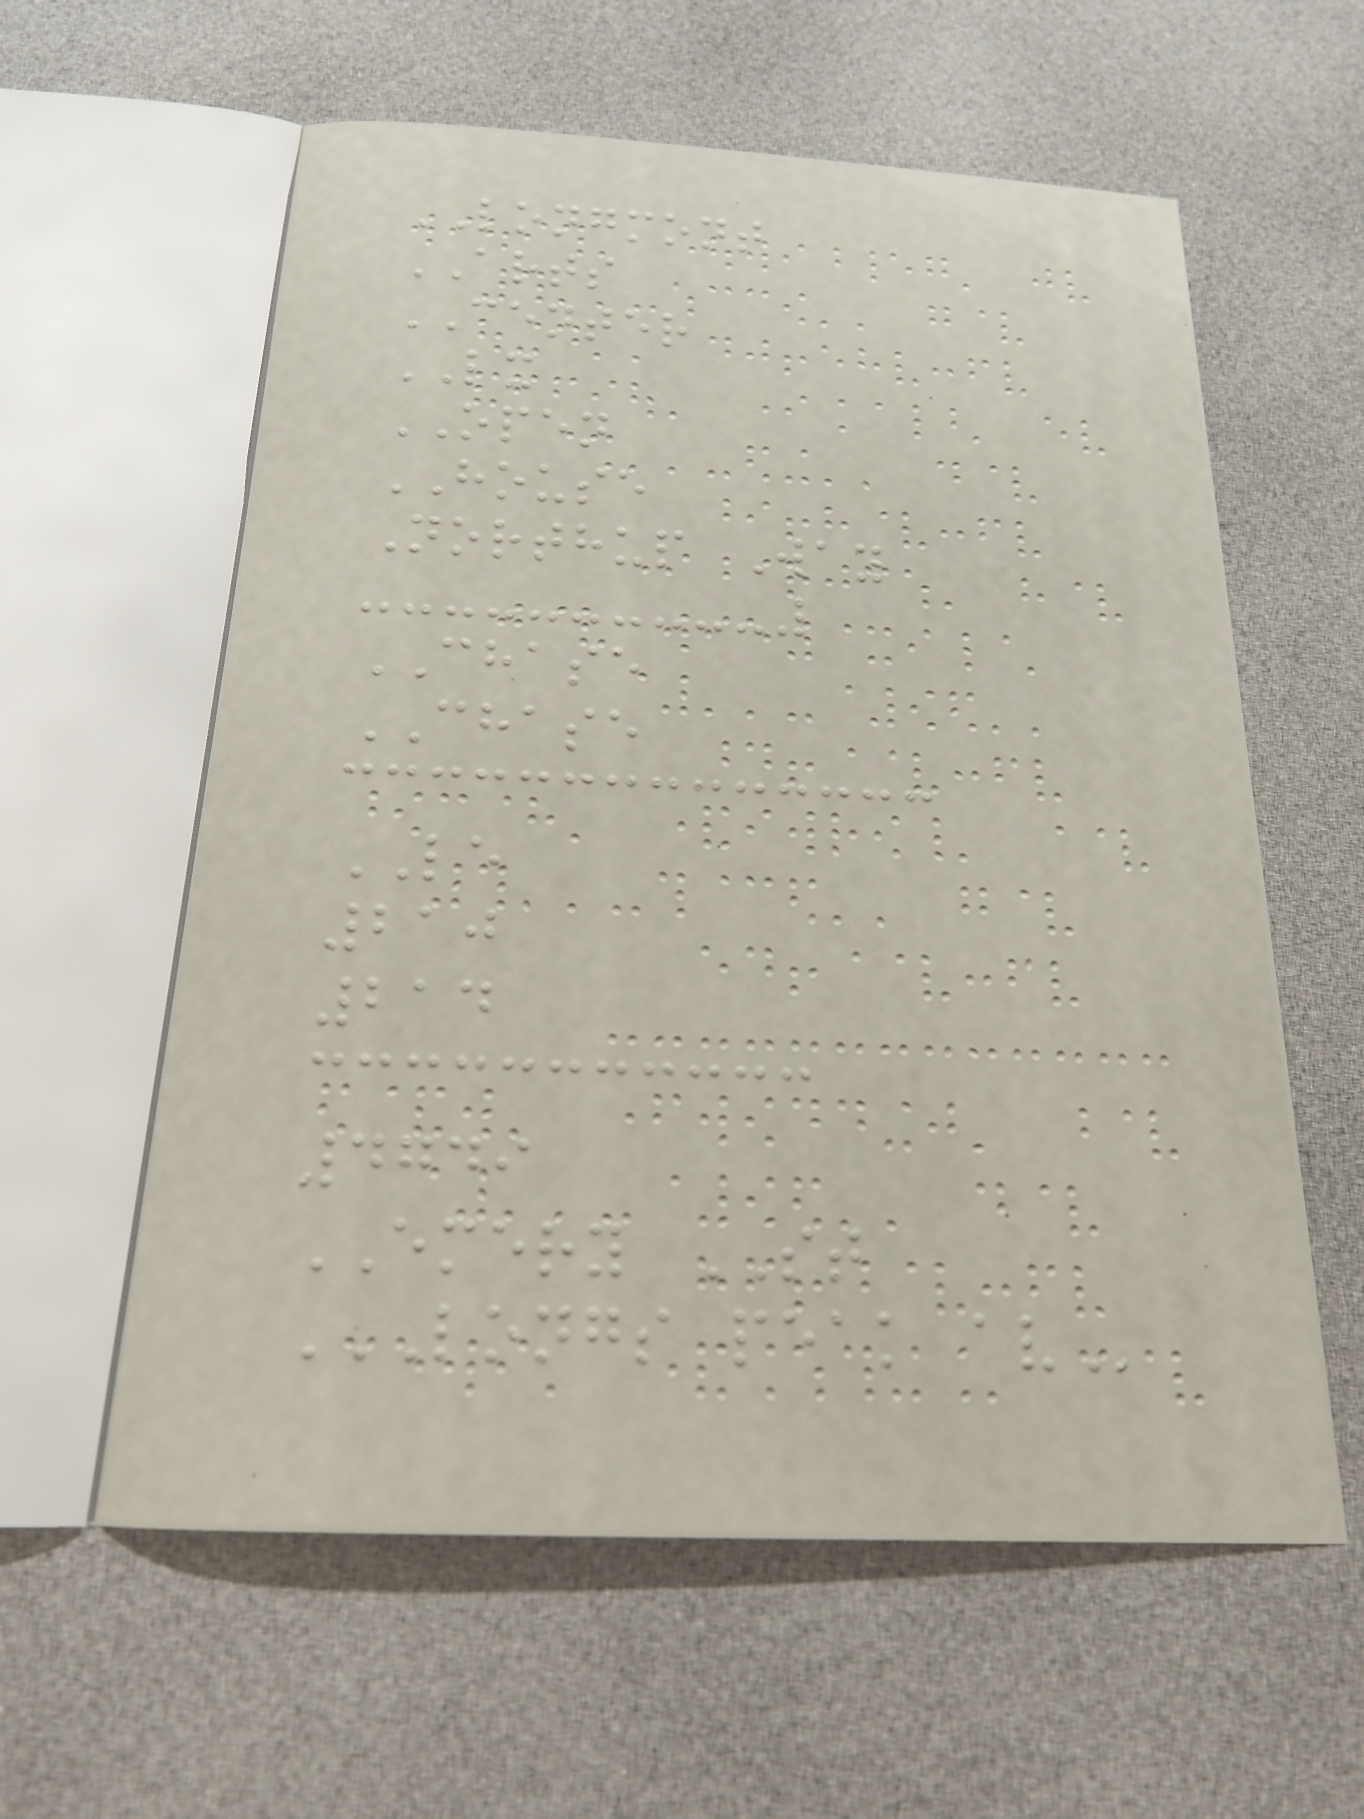LONGMONT
ARTS
CENTER
LX
OPEN
HOUSE
Northup Way
CHASE
CHASE
LE
210
214
4749
EMERY ST
LONGS PEAK AV
